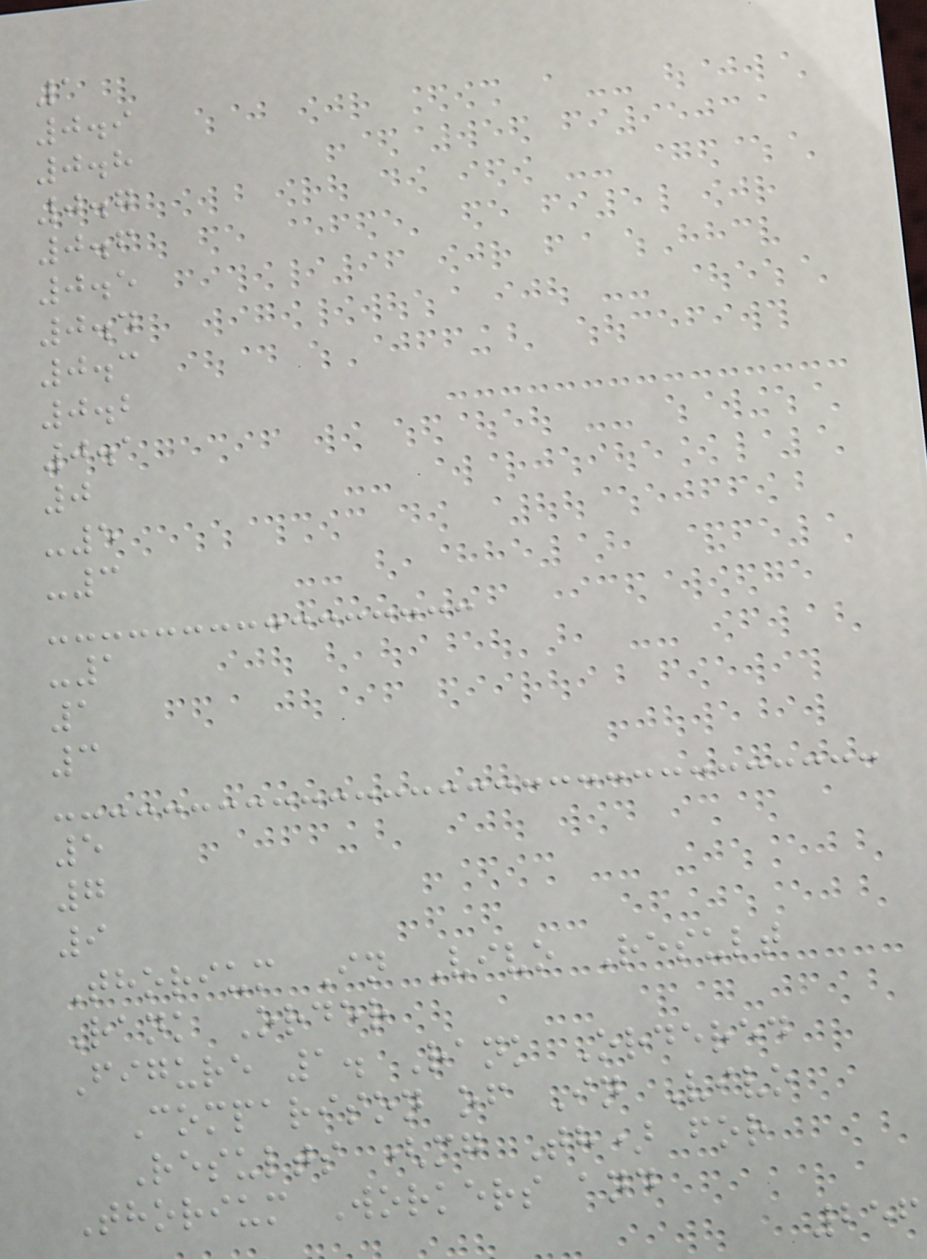1
0.9
0.8
0.7
0.6
0.5
0.4
0.3
0.2
0.1
0
-5
-3
-1
1
3
5
7
9
Thorium In Vivo Result
Rank Order
Figure 1. Rank Ordered
Comparison of In Vivo
Results (mg Th) for
Thorium Workers and
256
